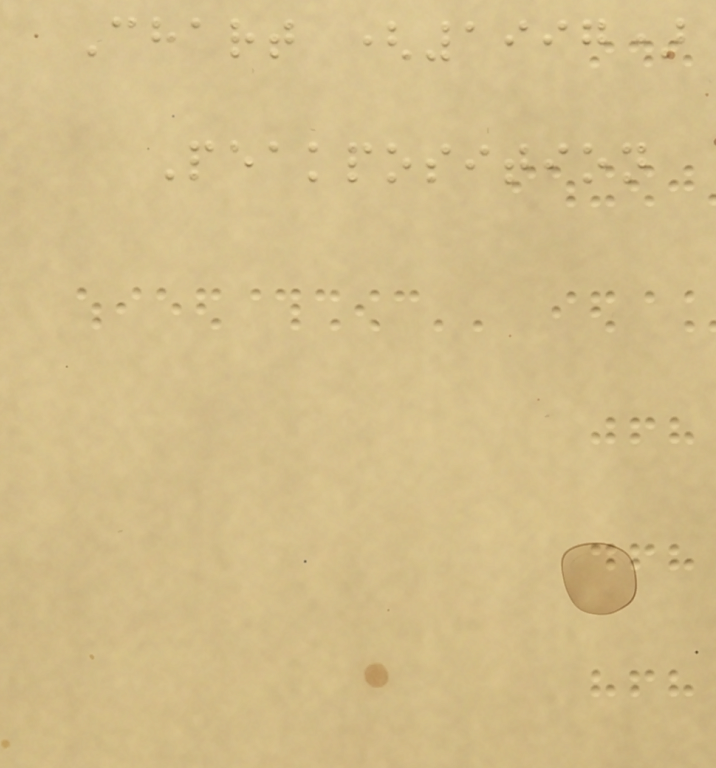Chart (1997)
Peakposition
